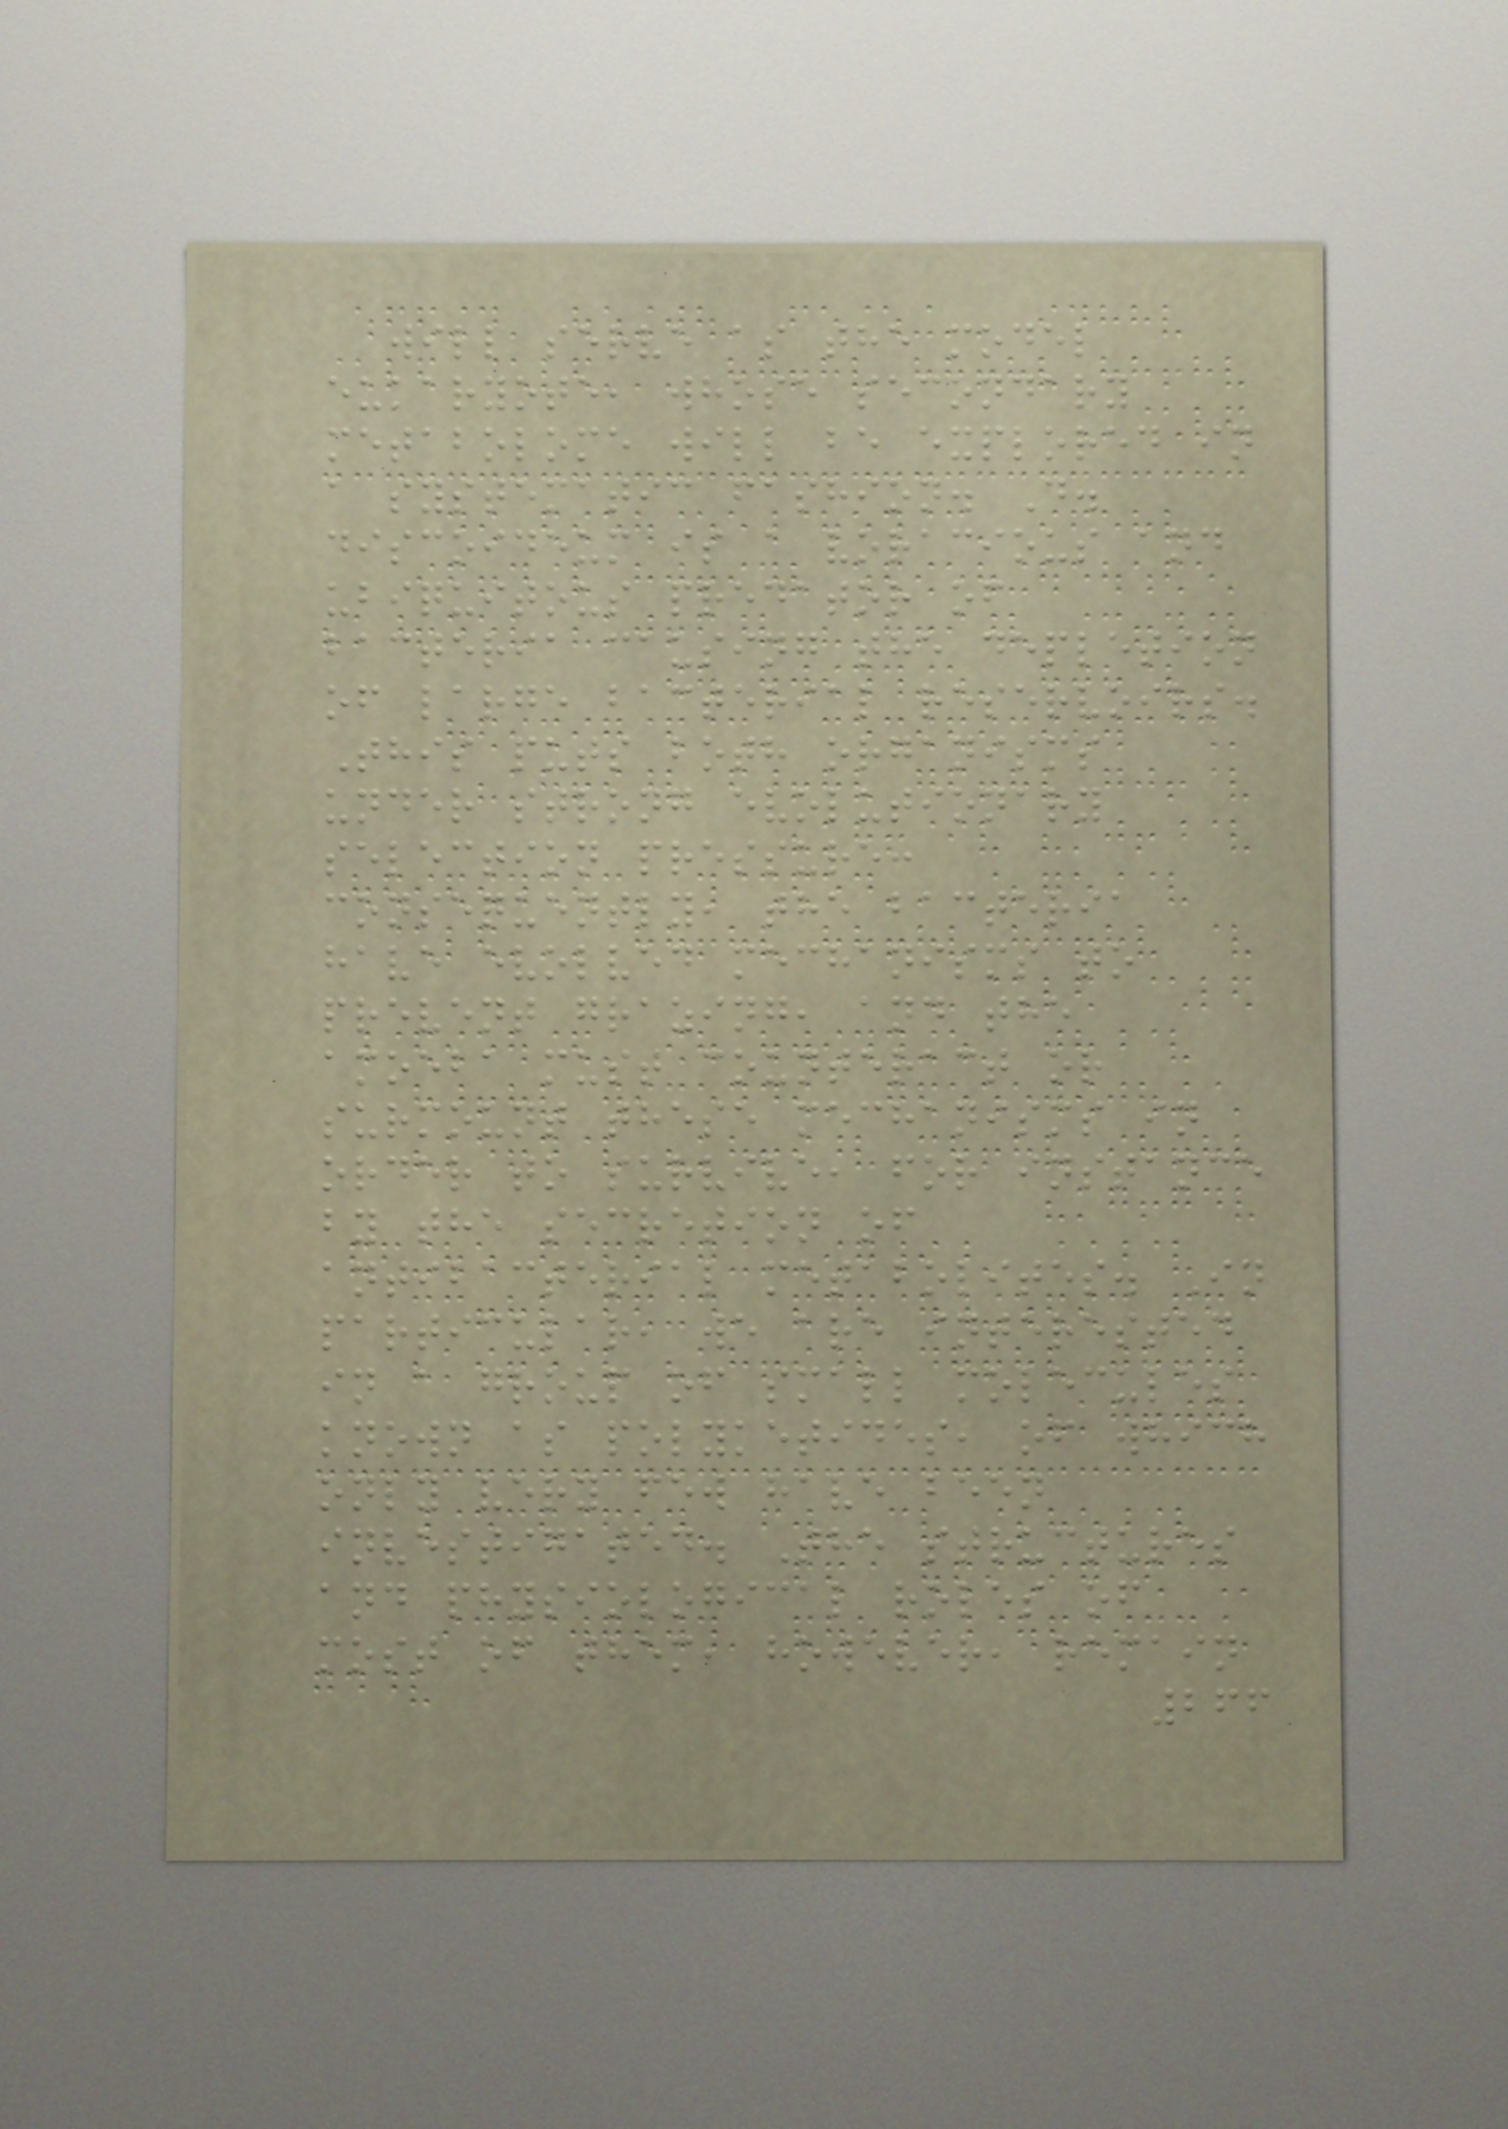will serve as the model
eukaryote, whose secondary
metabolome will be explored in
a systematic fashion. D.
discoideum is a voracious and
ubiquitous predator of
bacteria causing the depletion
of large bacterial reservoirs.
This puts both organisms
under strong evolutionary
selection pressure:
consequently, the bacteria
have evolved mechanisms to
prevent grazing, and the
amoeba must counteract or
surmount these mechanisms in
order to survive, for instance
by the secretion of
antibacterial metabolites. In
particular, we are interested
in a group of small molecules
known as polyketides, of which
only very few have been
investigated. The structures
and physiological roles of
most of them, however, remain
266
